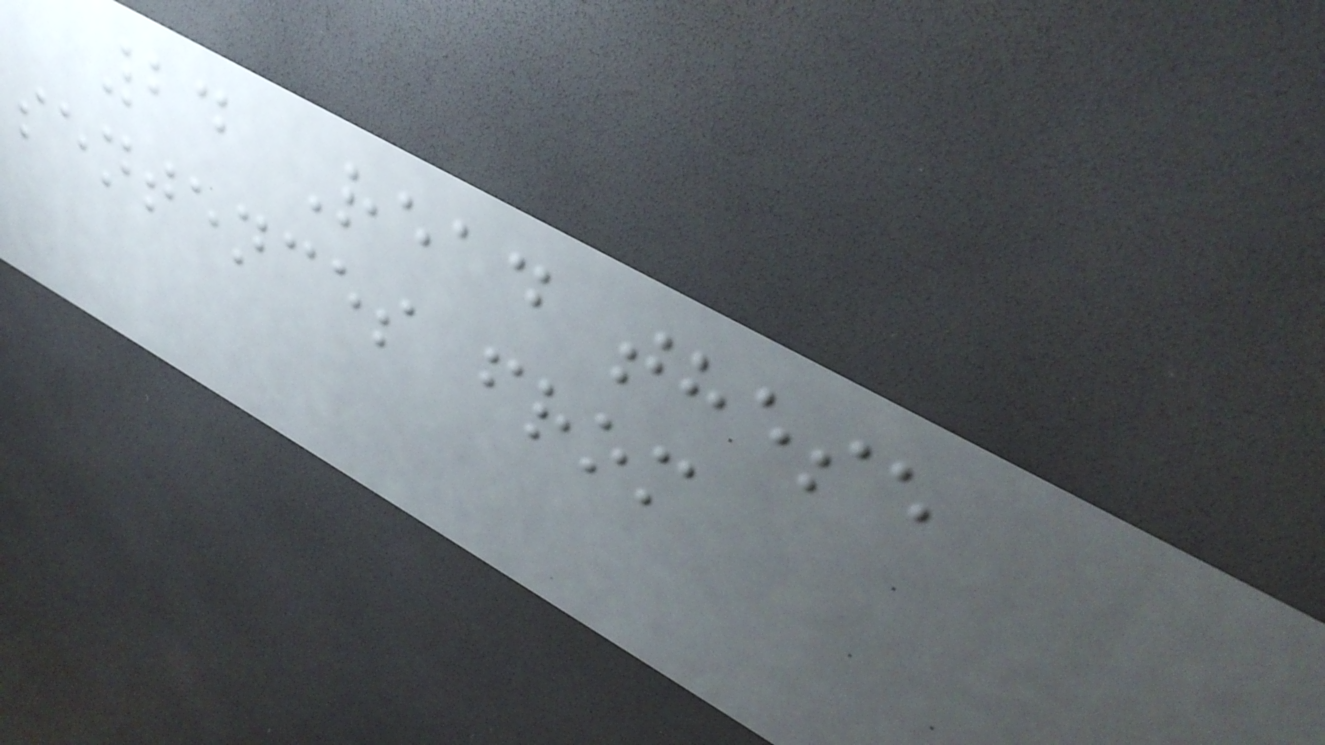24 Read these
sentences from
